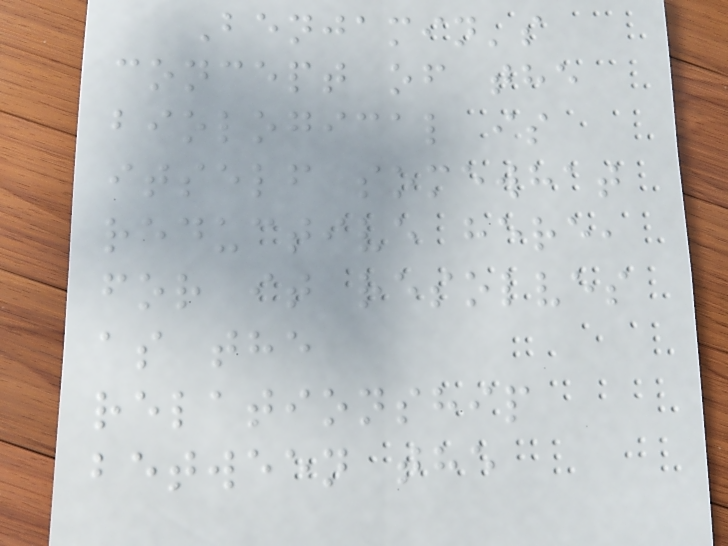Benjamin's
concept of the
biological is
itself somewhat
reductive here,
for it resolves
as the
relationship
between the
